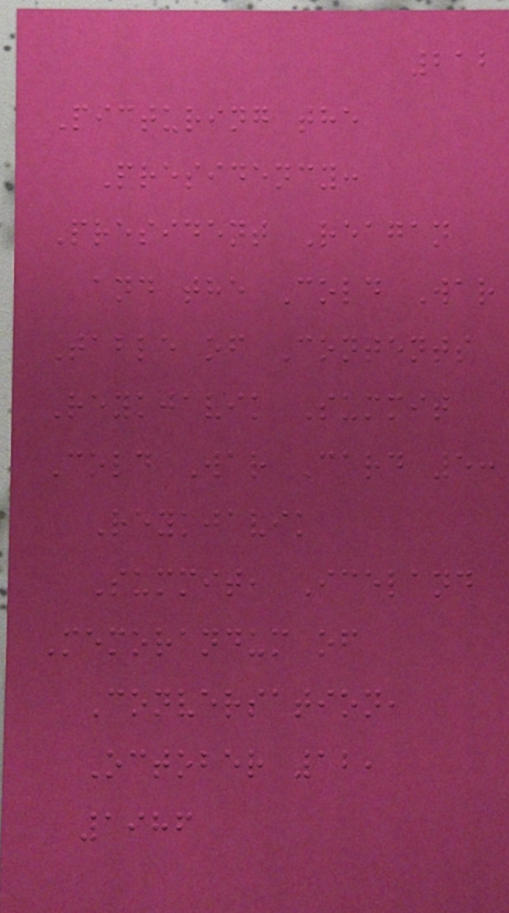212
Picturing the
Presidency:
President Reagan
and the Cold War
Table of Contents
Reykjavik Summit
Cold War Card 5:
Reykjavik
Summit, Iceland
Memorandum of
Conversation,
October 12,
1986
